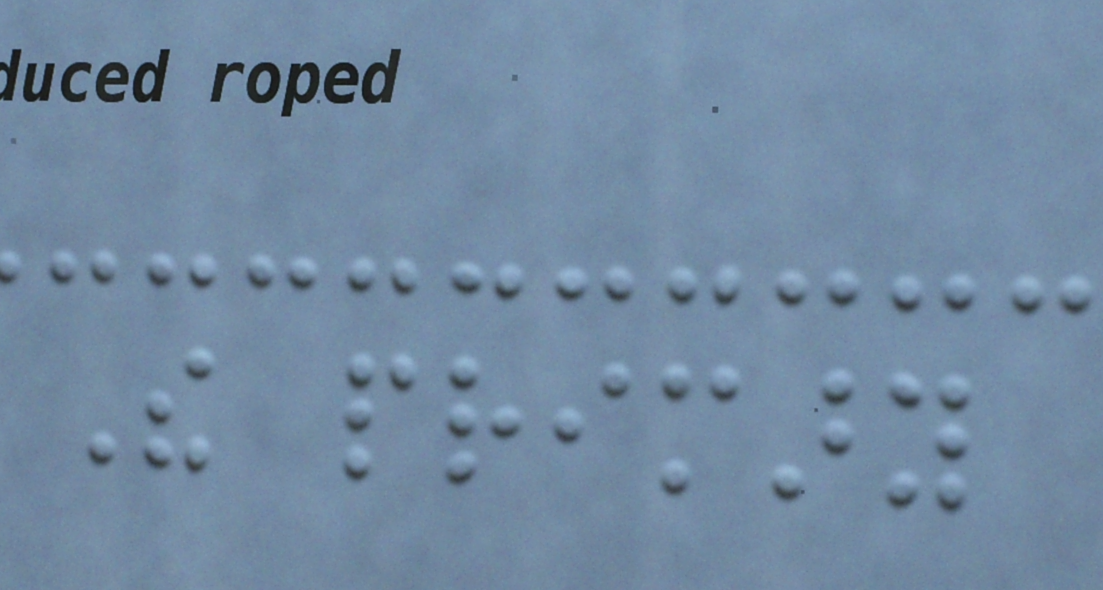The primary
